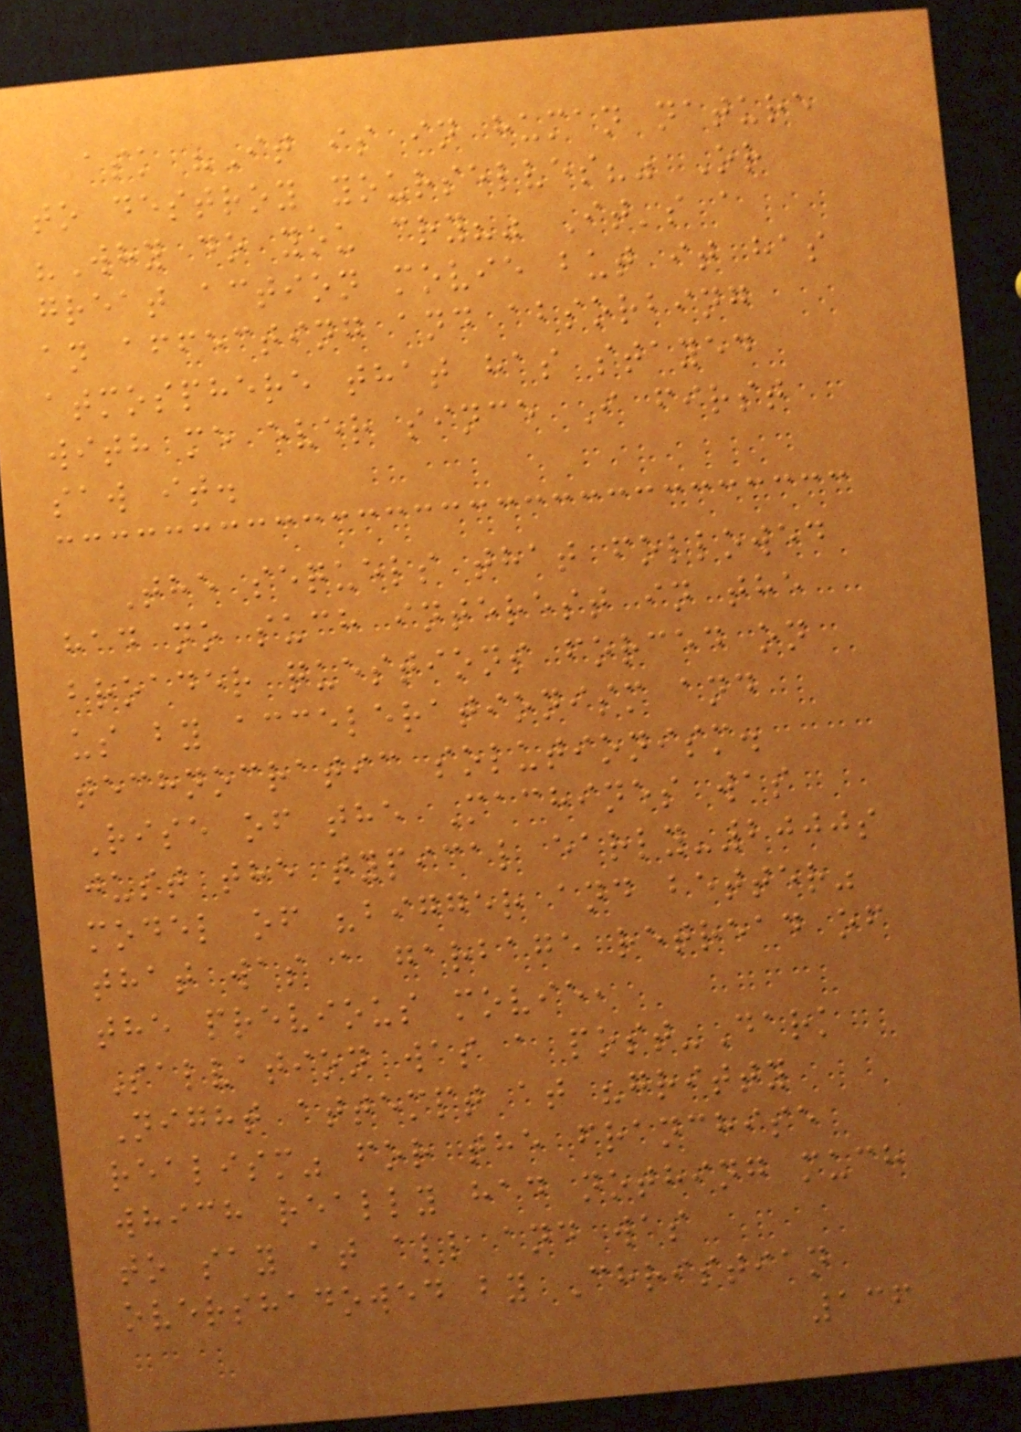ask "It is in human nature
to destroy yourselves?" Or
"Why do you cry?" It's a
great action movie but it has
an affecting and absorbing
atmosphere that has stayed
with me ever since I first
saw it.
The sequels that followed
had no such interest in the
broader questions forced on
us by accelerationism and
technocratic solutionism.
Rise of the Machines was
just the typical early-2000s
model of "bigger and better"
that was a garbage retread of
the previous movie,
Salvation was a post-Dark
Night attempt at "gritty
realism" for the franchise
which really had nothing much
to say at all and was
overshadowed by Christian
136
